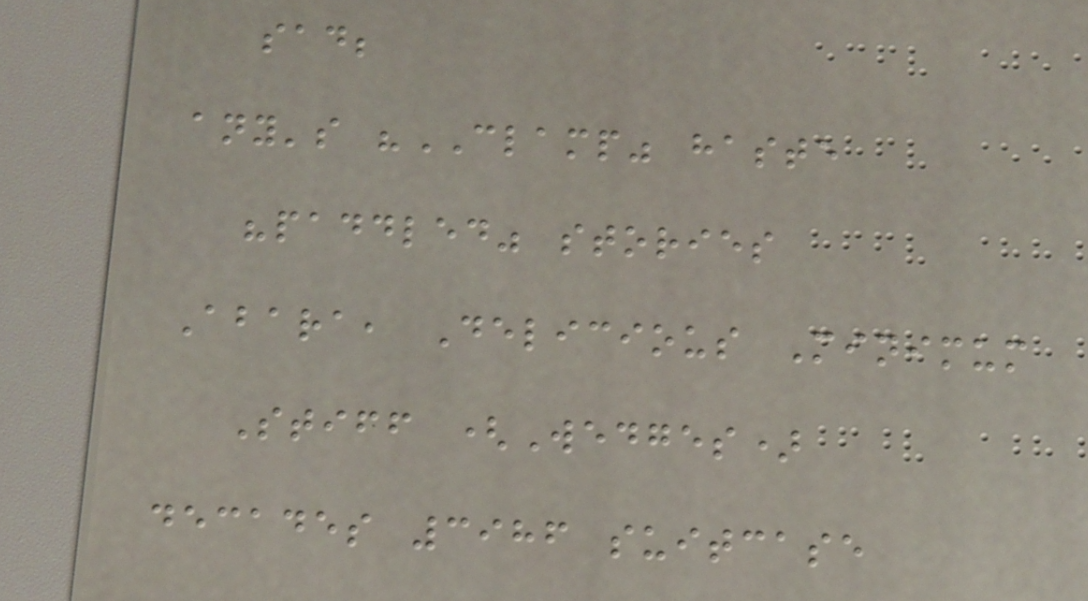sad;
any's "CLAMP" haste
"paddled" stories
Abara, Delicious Minimum
Stiff (Wedges)
decades 3986 suitcase
